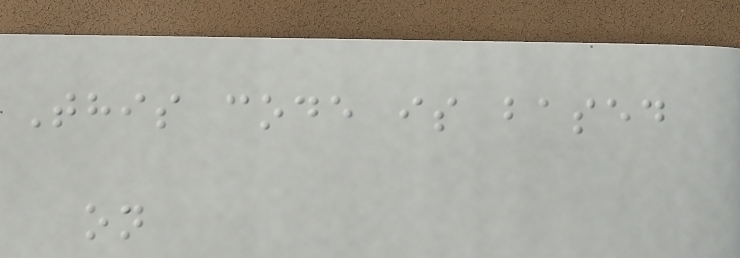This code is based
on
